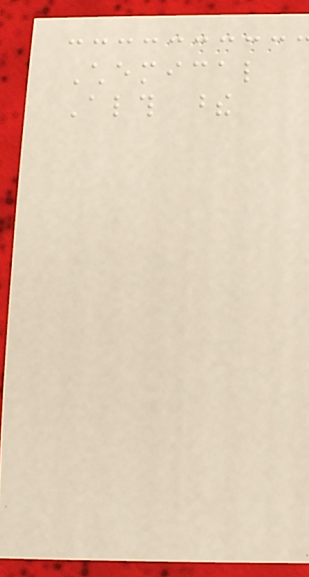Chemical
Although these
